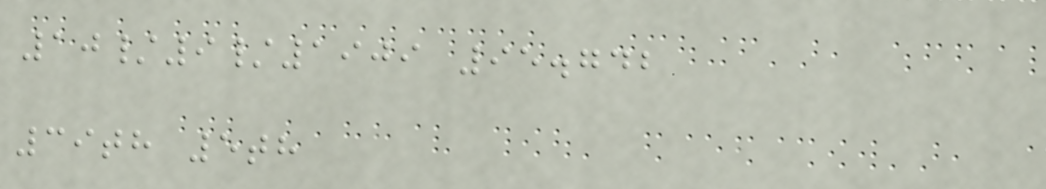10/9/1909 95.742
39th 5th
